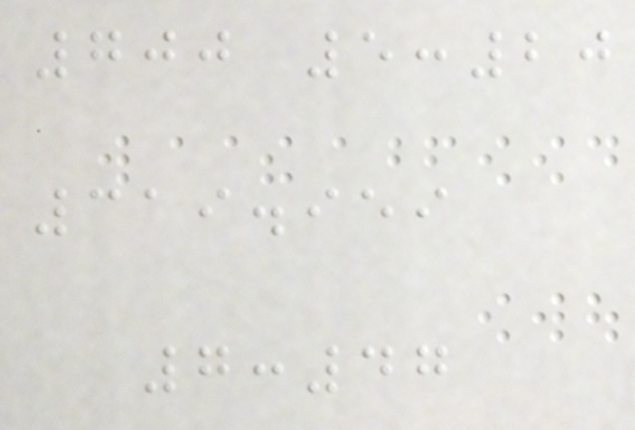700 5:20
319.959
7:47
